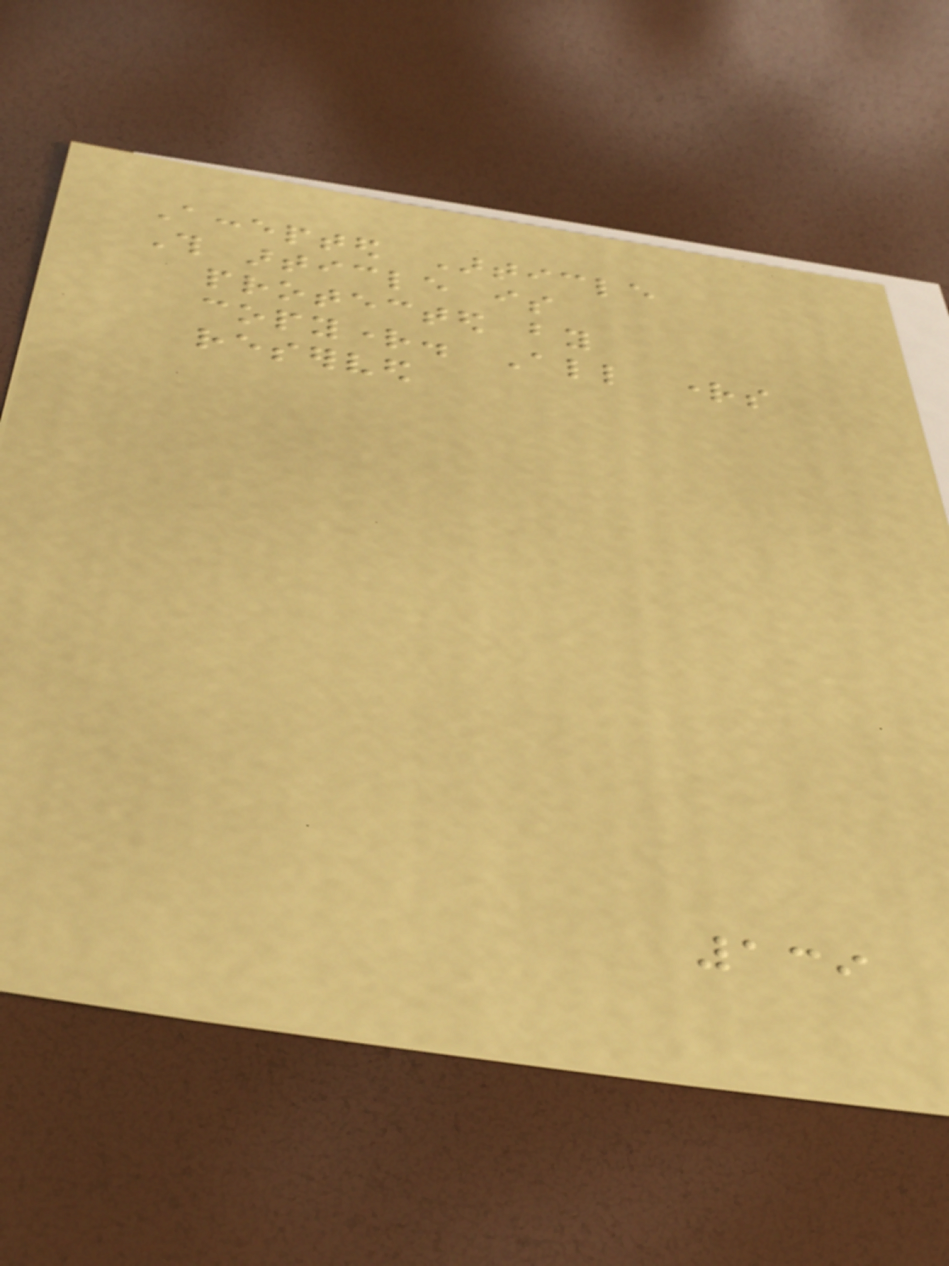Accepted Article
This article is
protected by
copyright. All rights
reserved
139
